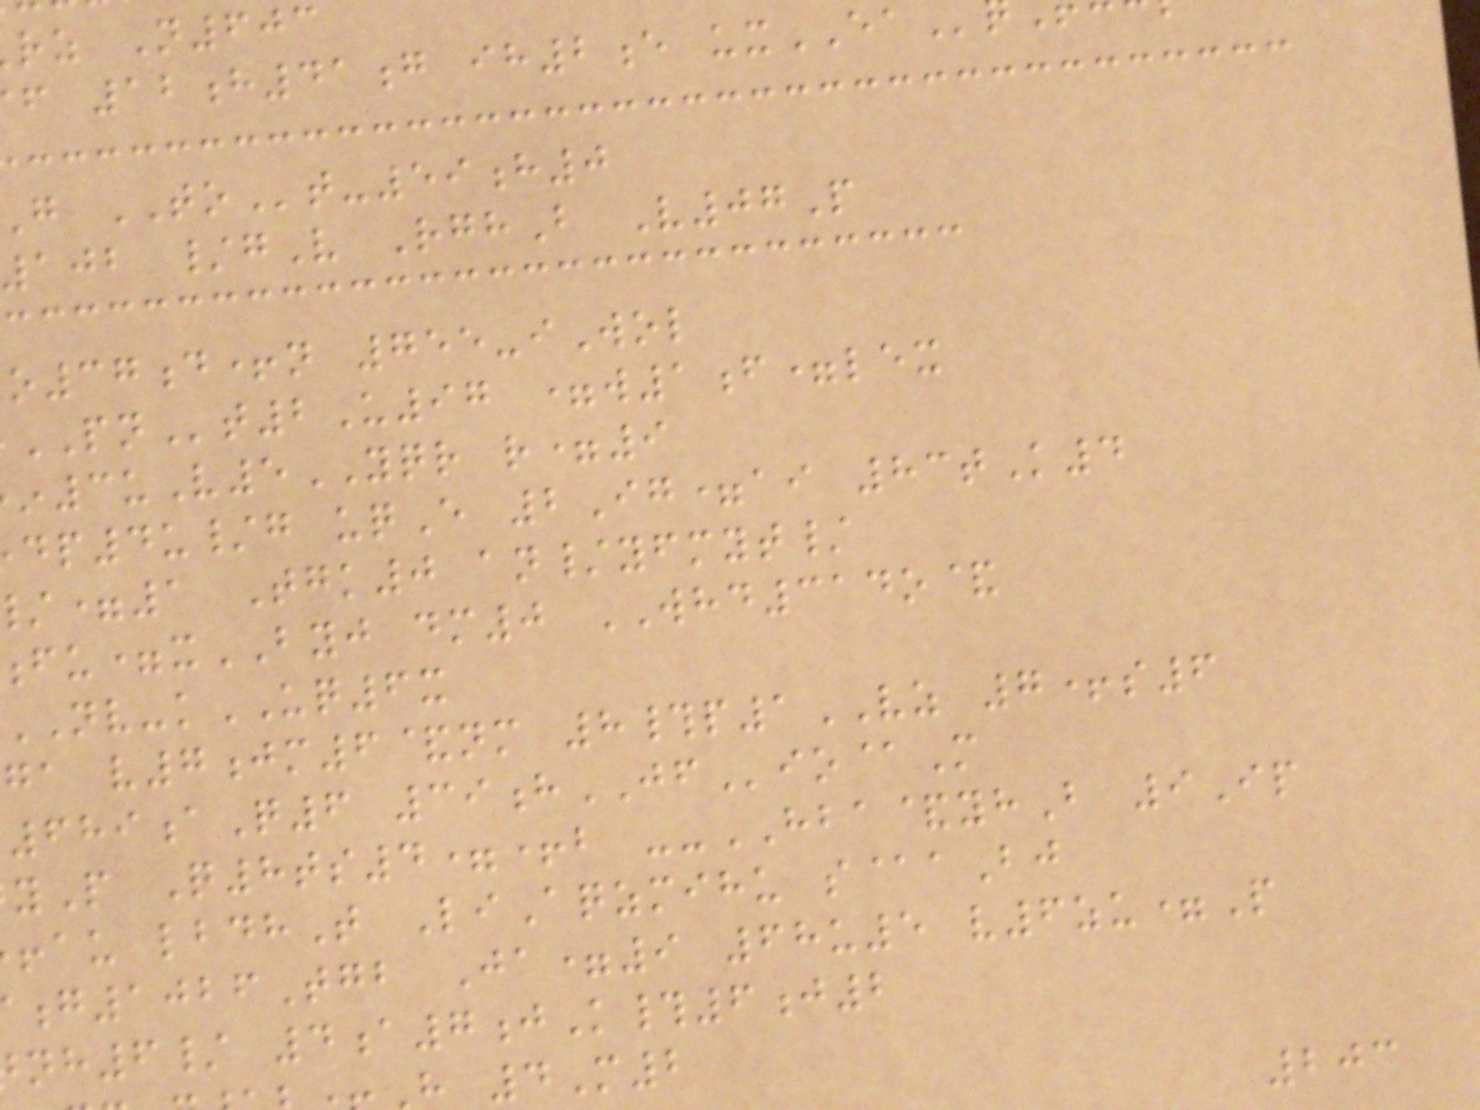rz N603
f 12h41g ih2e uxEA
g TOt-59h0
102 /gV RghB V07P
o37d+n 755-iWol
PNt2U97 =w1f=lex
3uV5YQR r=9
dp4u/g uqE 2Ig=ai 83tK4
=1 Tgk0 an/yfmyt/
fu=xBYJ dm0 WHD314o&
NV-kUQ6x
ga v7jm6&nm 8#p1VZ 7+s6
689aQ6 39hJFio@M
yP Q8ts4=+b --HBA&yhB 9Ip
au lbdhT LiAqzmihu s@aBj
g1026Tgb Ja=9 68u5 v6zu=P
nh6/ 4a7jK#6j2
h 4M2
203
